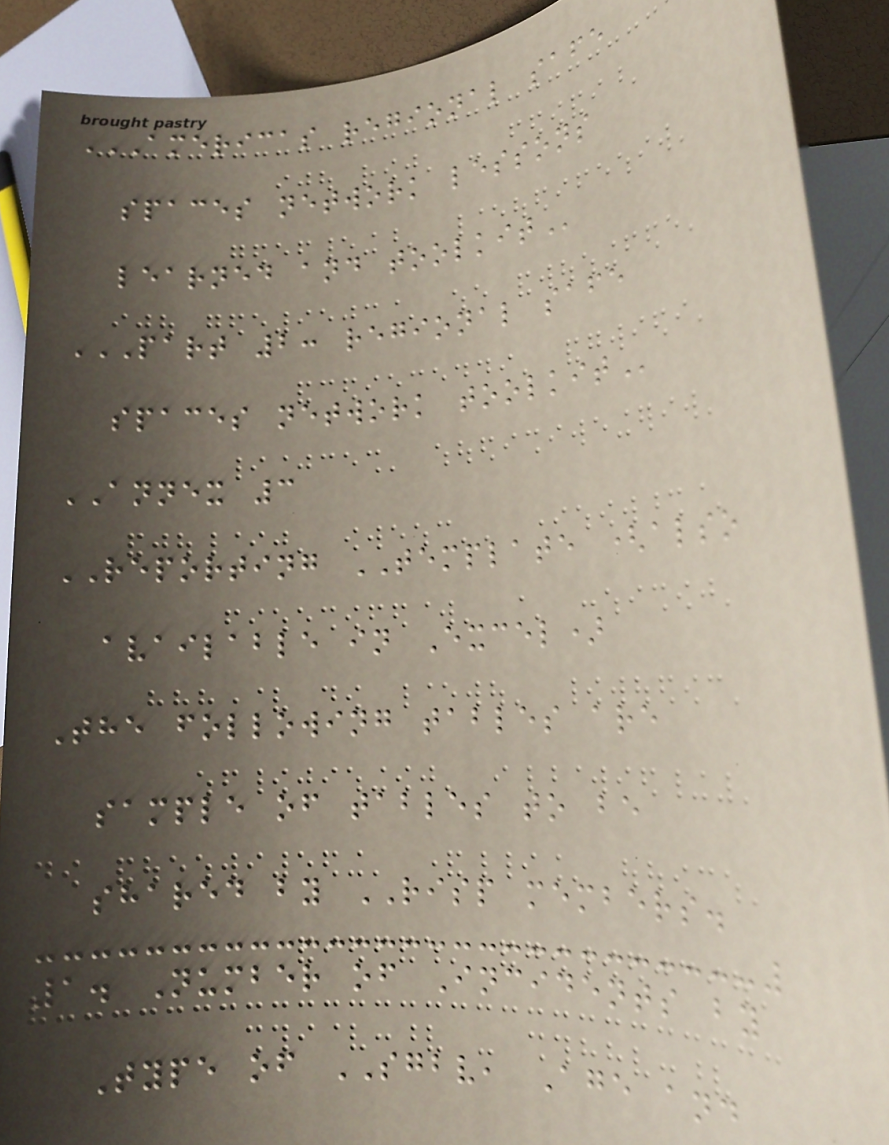AMERICAS REGIONAL SAFE
SPACES NETWORK LESSONS
LEARNED AND TOOLKIT
PART 2: REGIONAL SAFE
SPACES NETWORK TOOLKIT
ANNEX 3
REPORTING TEMPLATE (also
available in Excel)
The following tables are
sample of tables to be
shared by RISP members.
1. Number of Incidents by
Type of SGBV, Age and
